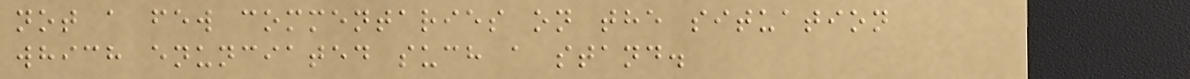not a few commentaries on the situation
which enunciated such a stand.
